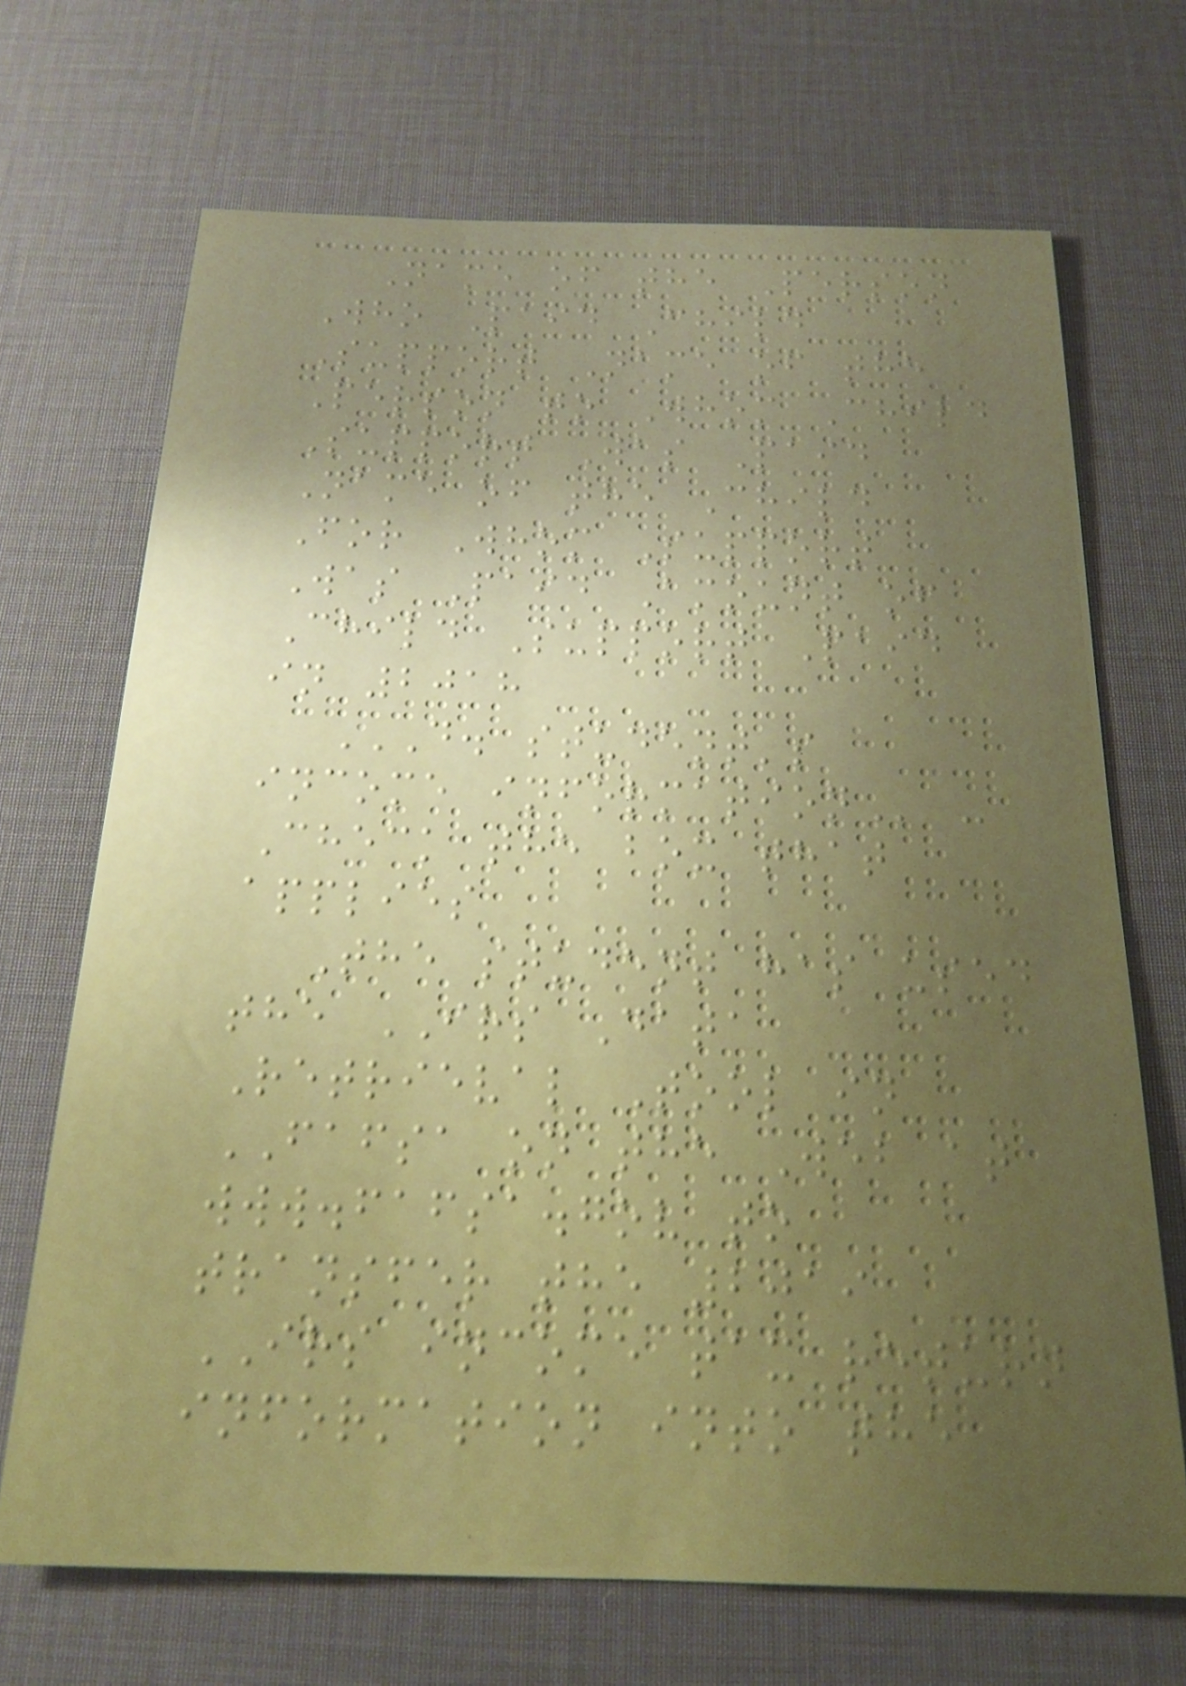Name of the Person
Who Paid Child
Support Name of the
Person to Whom Child
Support Was Paid
Name of the Child
For Whom Support
Was Paid Amount of
Child Support Paid
in 2018
D. STUDENT'S
INCOME INFORMATION -
Check the box that
applies
The student has used
the IRS Data
Retrieval Tool in
FAFSA on the Web at
www.fafsa.gov to
transfer the 2019
IRS income tax return
information into the
